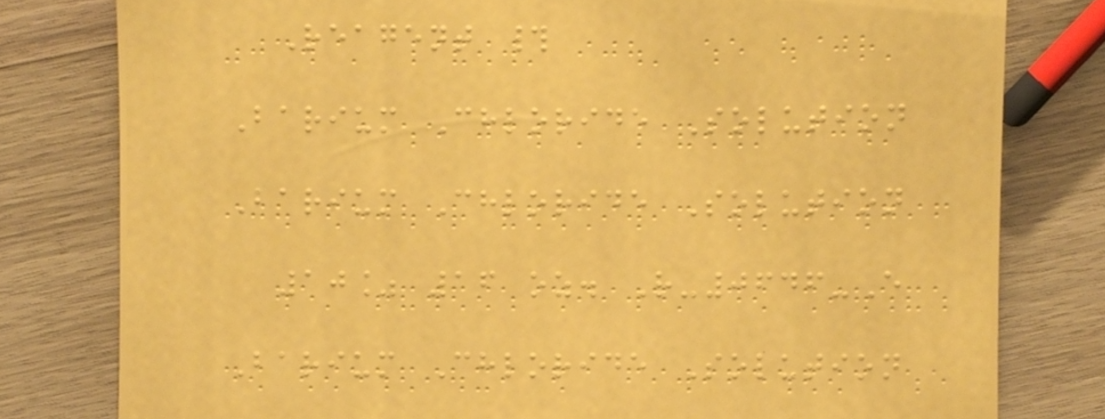Reagent #
Barium Chloride Solution
Barium Chloride Solution
10% 16 oz. R-0646-E
Barium Chloride Solution
